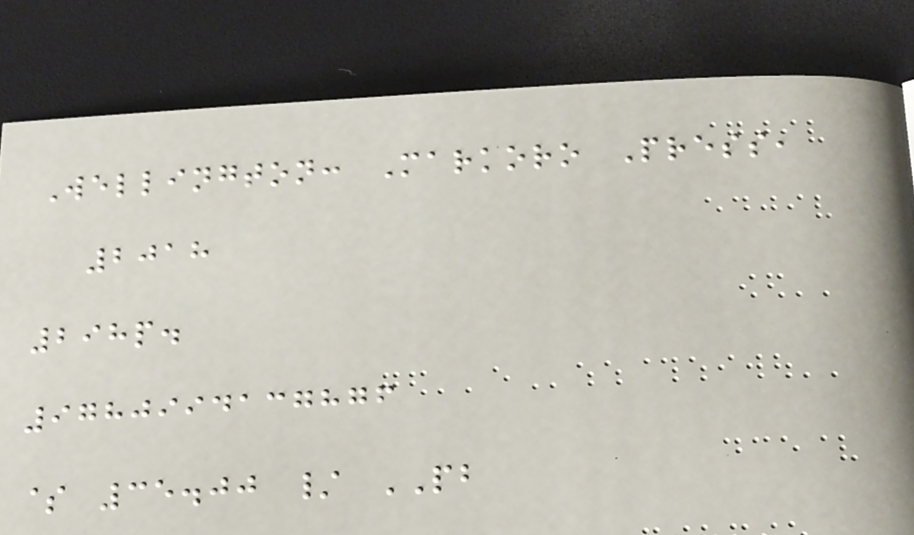Wellington: Markoro Press,
2018
298p.
9780994137876
$ 35.00 / PB
